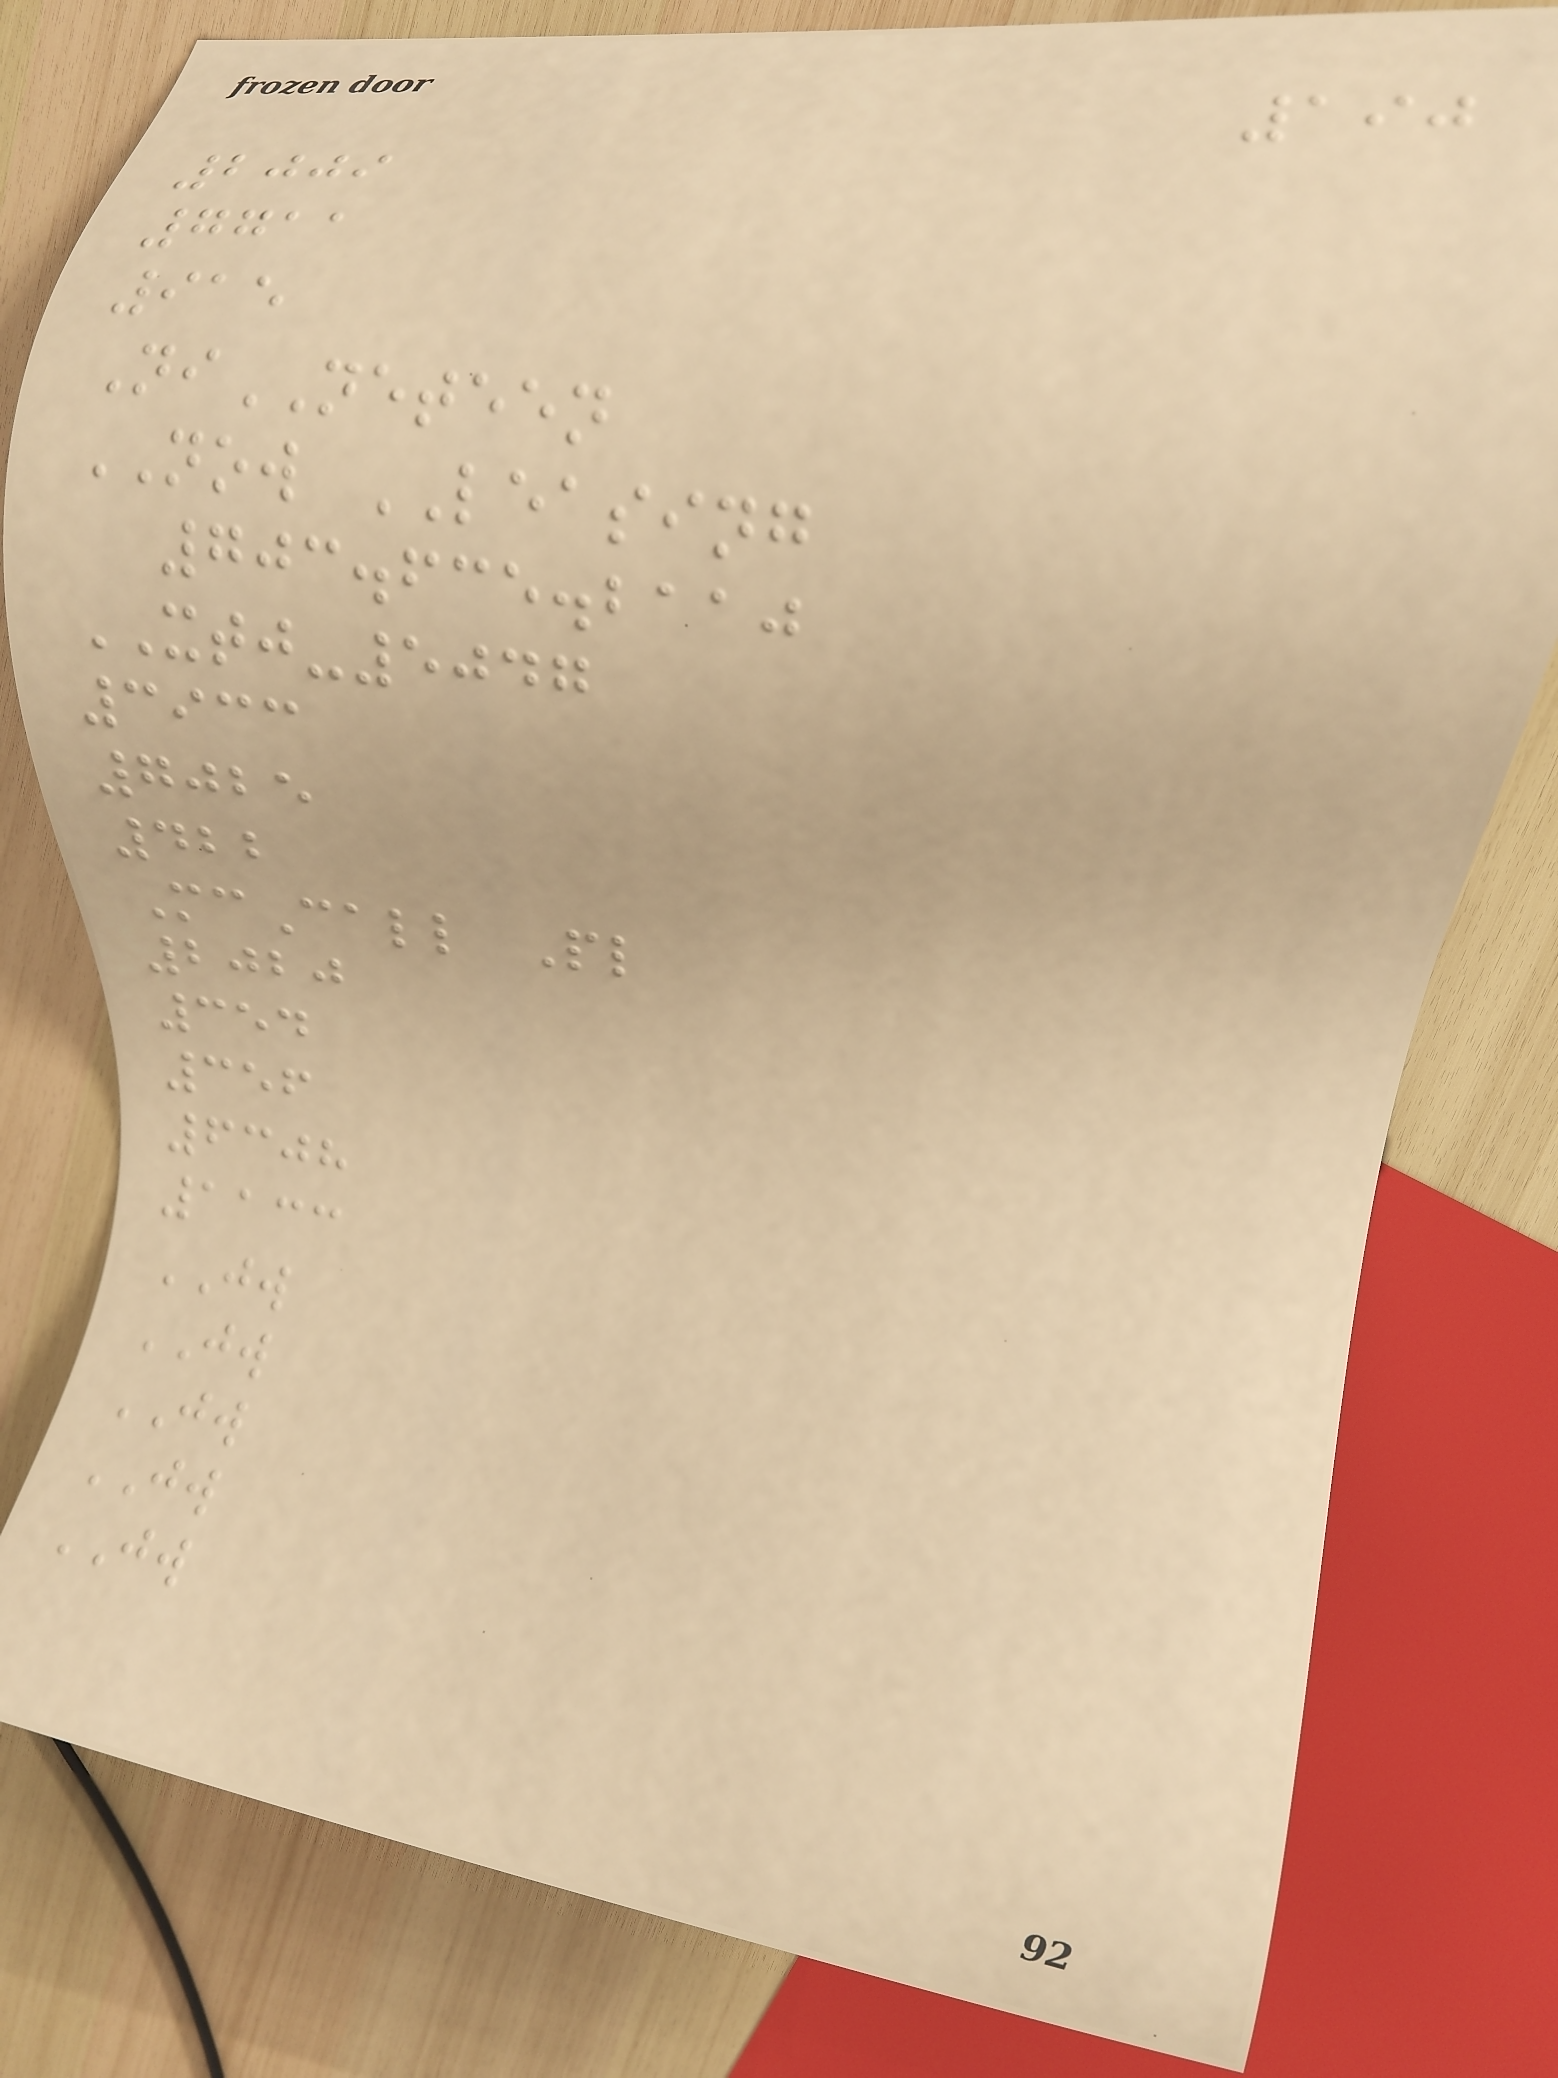190
2009
7711
915
NiNETEEN
NOW LEASING
703.635.2110
XTJ-5047
3933
7025
422
McCall Pl
2020
354
356
6308
1133
JW
JW
JW
JW
JW
